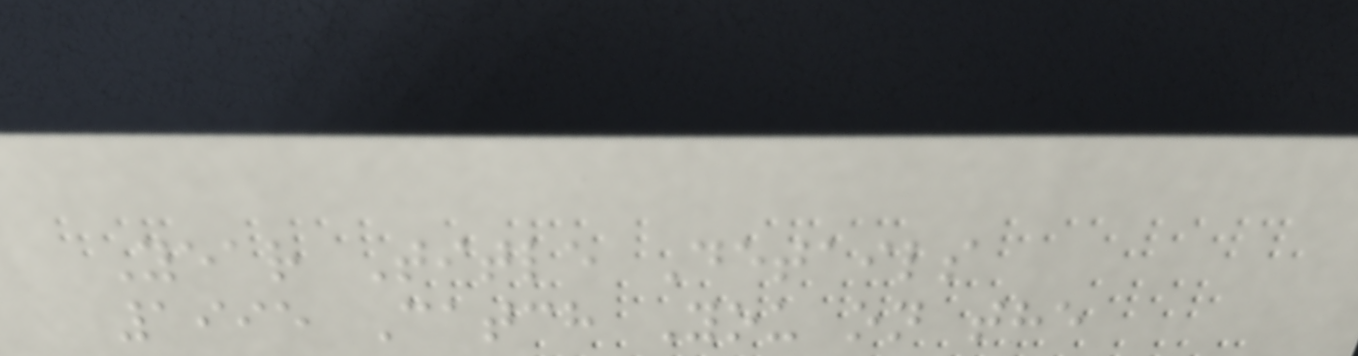Year Title Details
1995 Catch You on the
